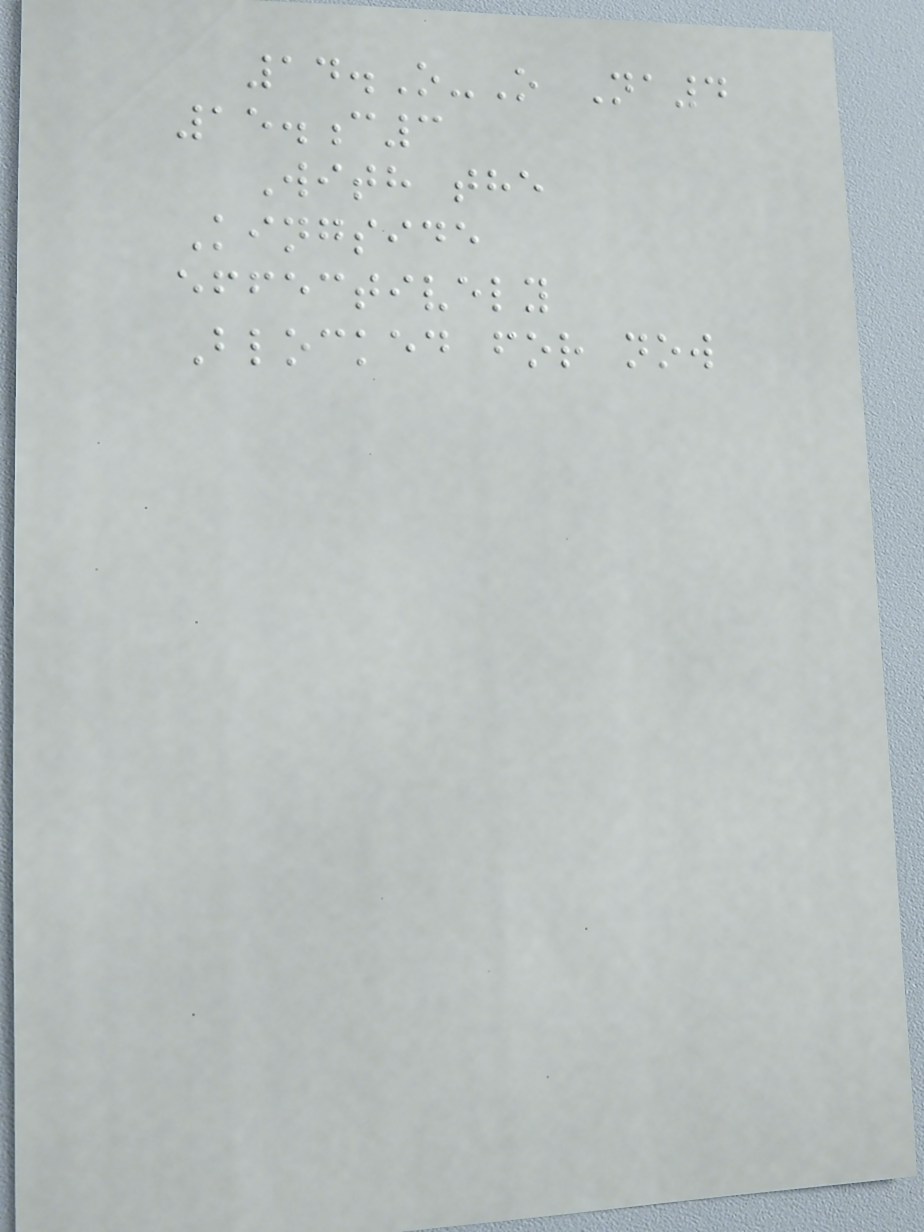14.O-O Na4
15.c3
With the
Kingside
effectively
Blocked for now
